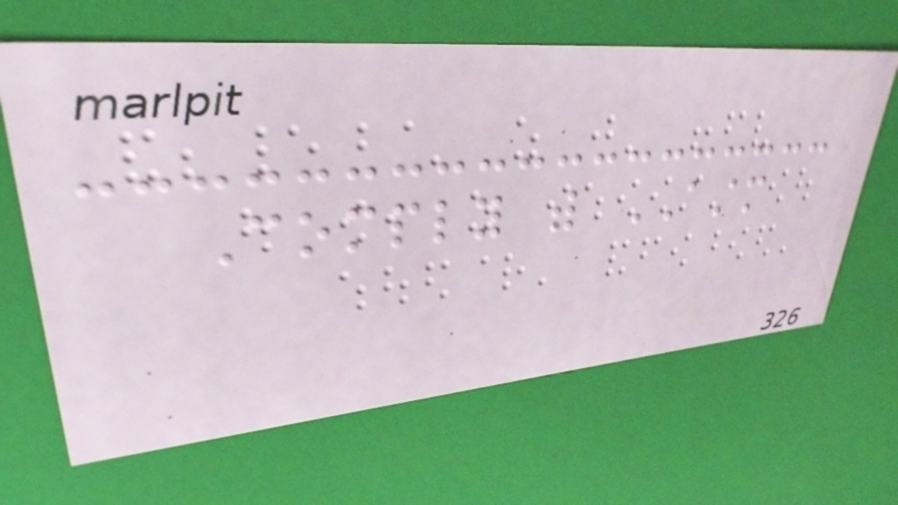Comply with ASTM
